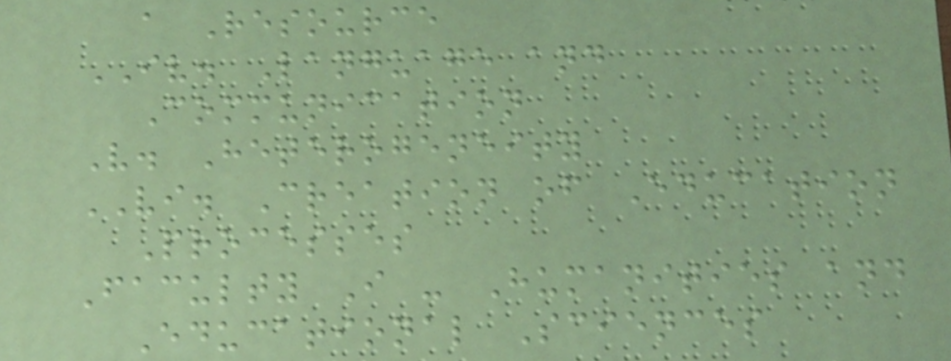a Resource
IV. Language and
Communication
V. Heterogeneity
VI. Creation of Education
Processes
Faculty I - Humanities and
Educational Sciences
